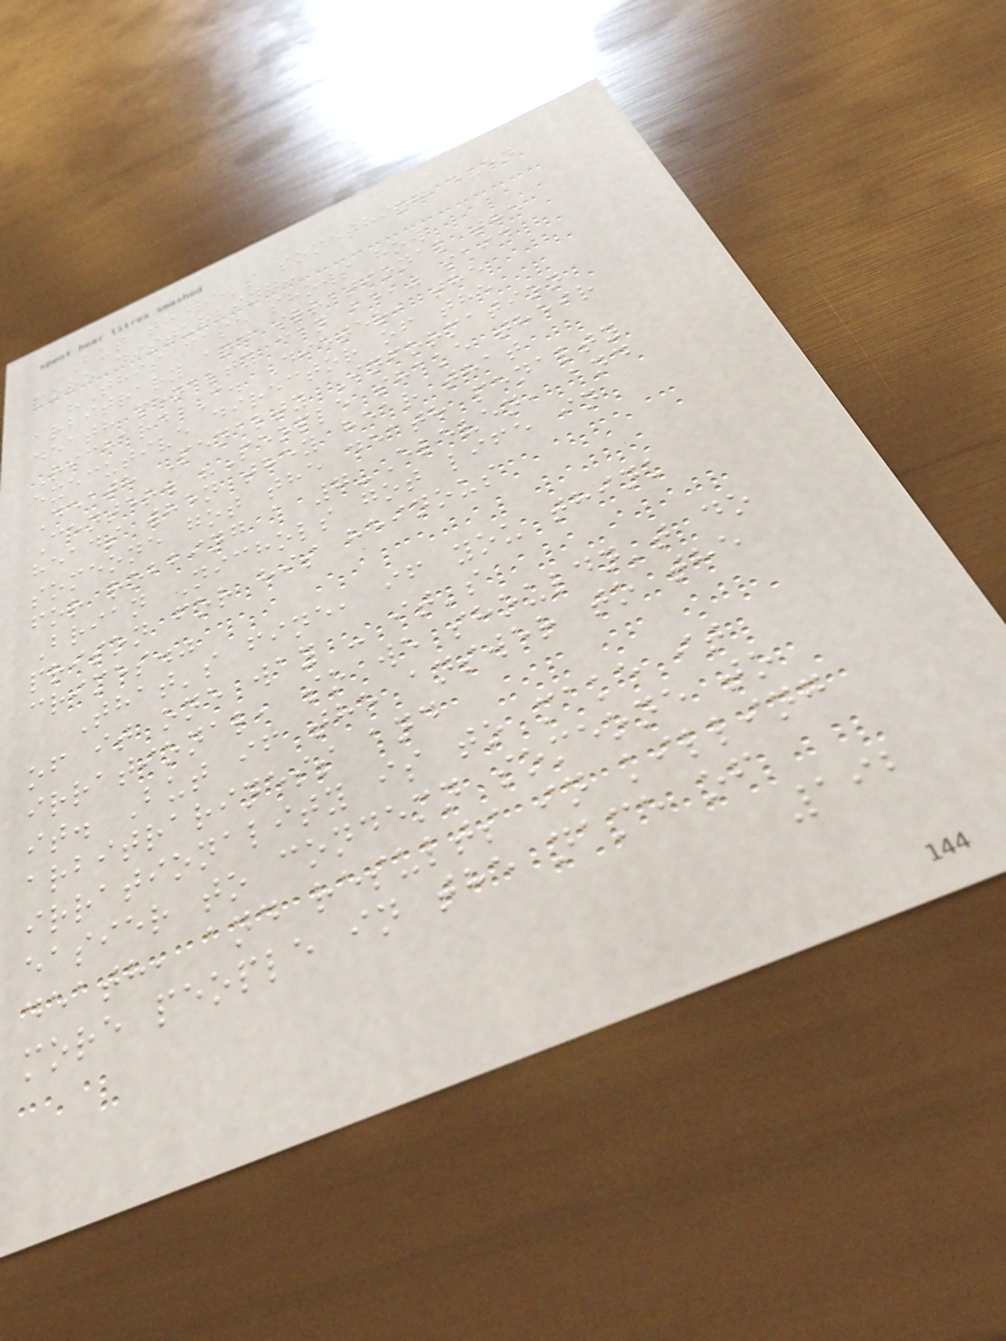But there's something even
more disturbing:
"This case shows how
arbitrary and irrational the
death penalty can be," said
Richard C. Dieter, the
executive director of the
Death Penalty Information
Center. "People shake their
heads when they hear that
someone got the death penalty
for robbing a 7-Eleven, and
Brian Nichols got life in
prison for his heinous
crimes."
That's fine, if you think
of it one way - it's
irrational, so we shouldn't do
it. But if the answer to the
arbitrariness and
irrationality is to make it
easier to condemn someone to
death, and results in killing
more people in the name of
192
